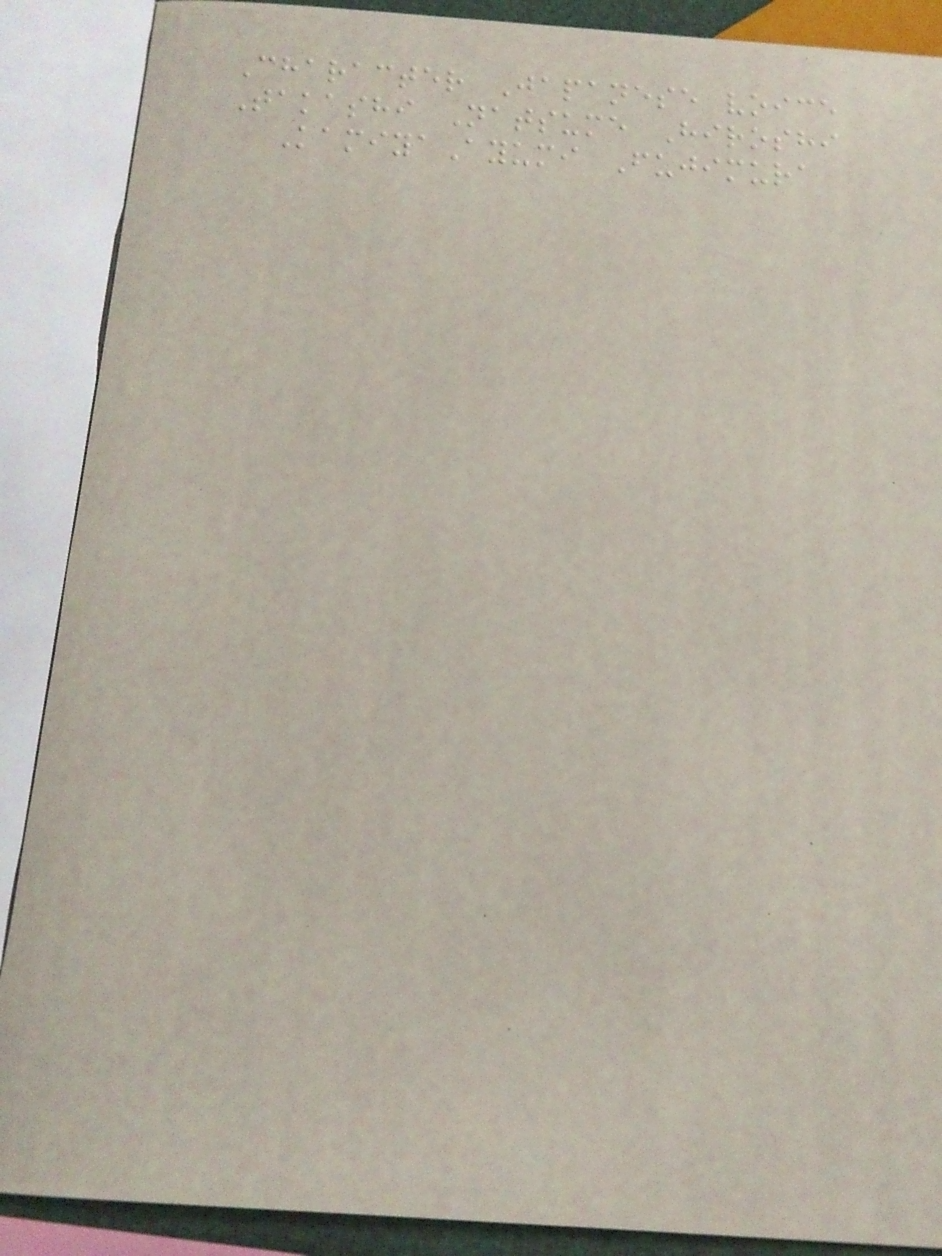Character Japanese voice
Takashi Natsume Hiroshi
KamiyaAyumi Fujimura
